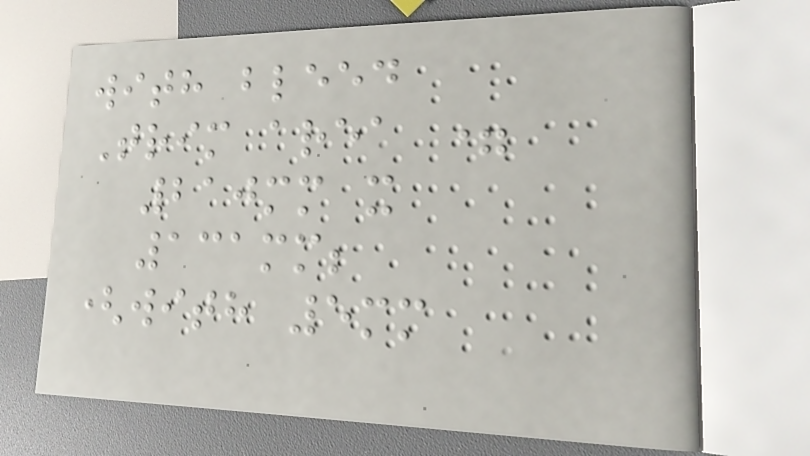with bleed
Trim area =
210mm x
131mm;
(with 5mm
